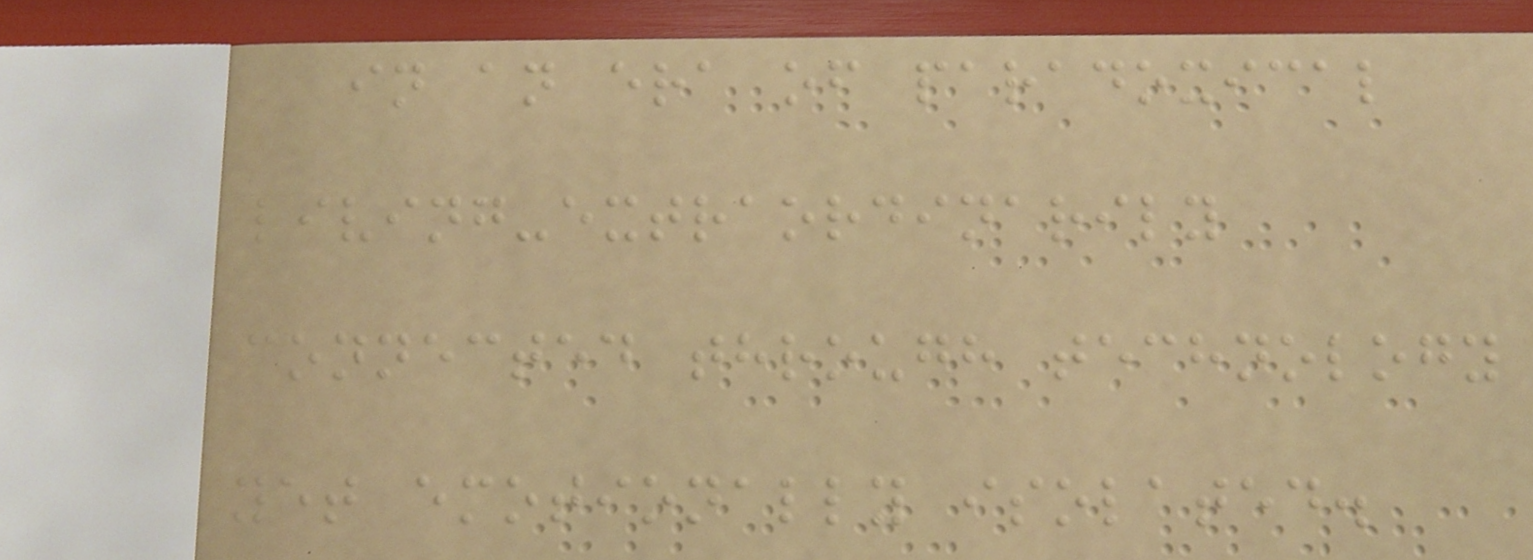in an era of paradoxical
living-extraordinarily
connected through technology
yet emotionally isolated.
